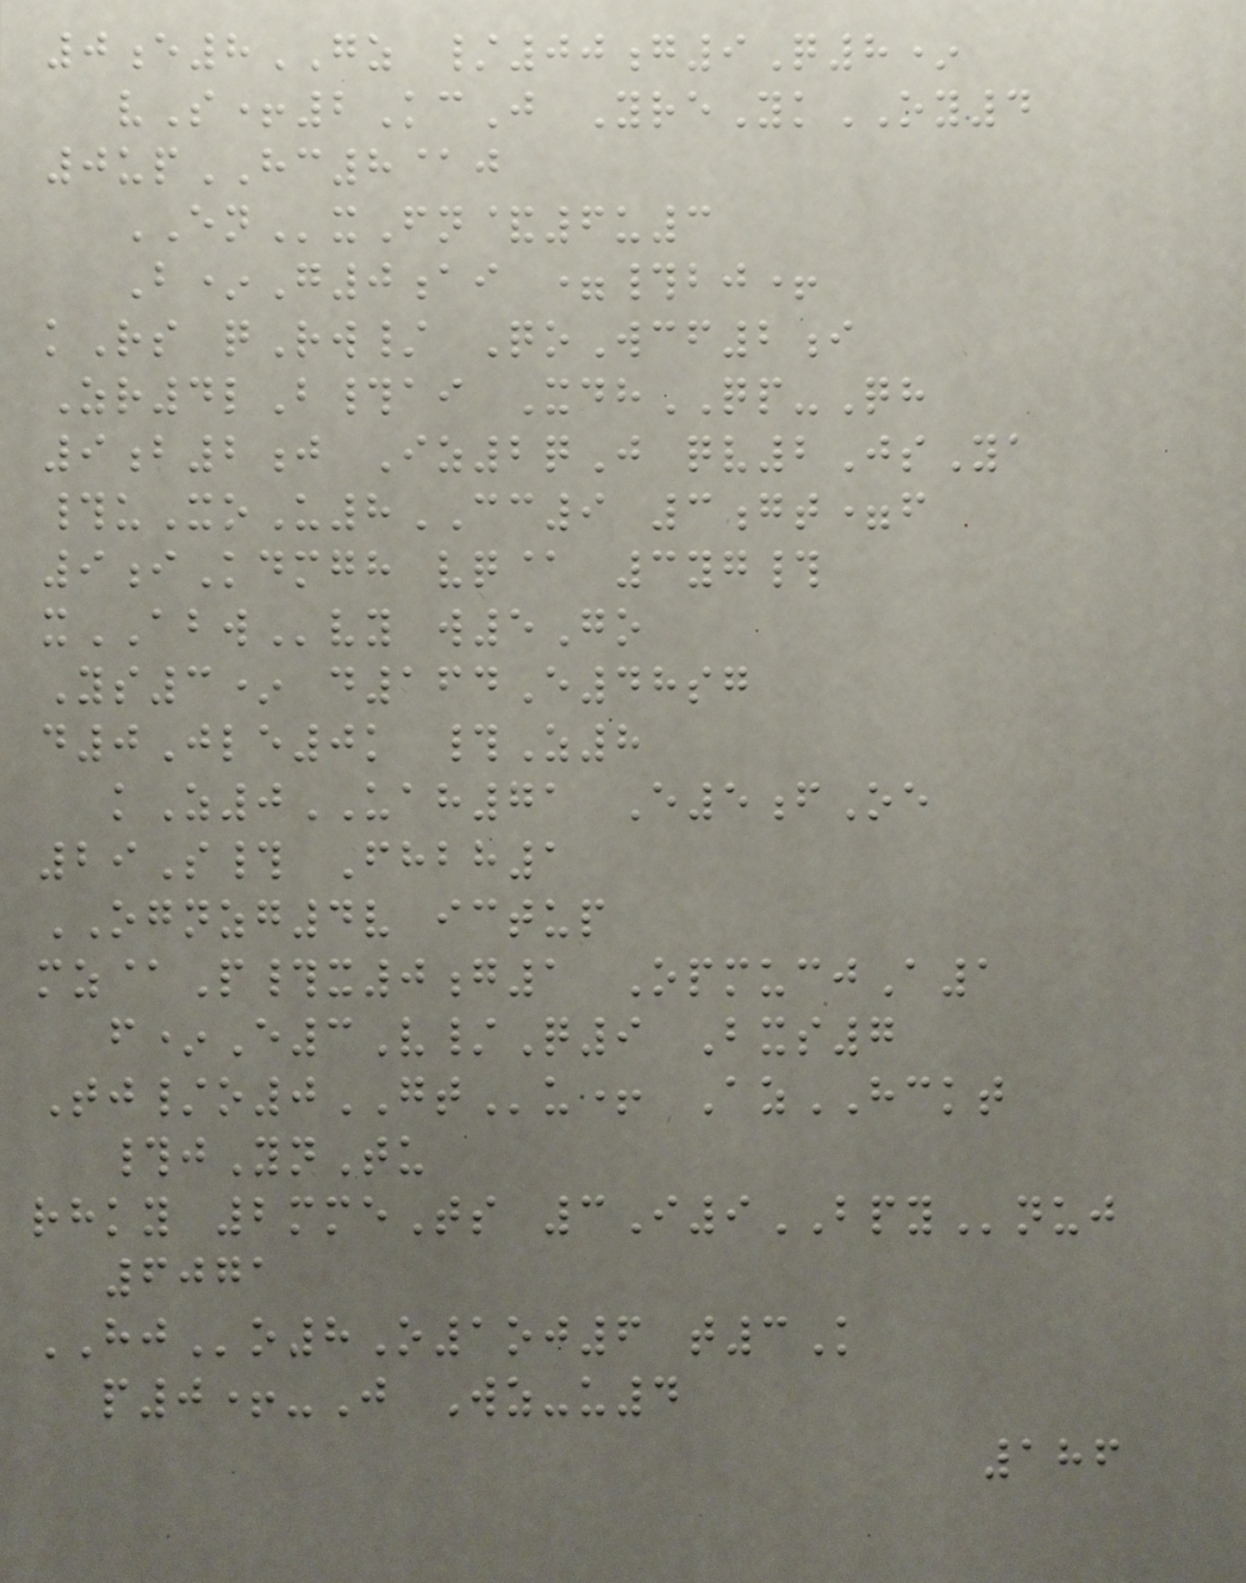0e8GZ /00g9Q8*
vS+2KcJ YreYkOY4
0upHC8@j
ENxFn&6u3
B*G0ai =#bj+
kRs qRw/ QoWcf2i
Zr4lB#ai XdhQP-Qh
9b2j Iz2qJ qv2JsYa
#uXoU8CC9 3gt=f
9iKdmgh vq@ 3yg#
xABWvy w5Go
Ys3* d164E48sg
d0Jle0k #Z8
kZ0UAH71 E5fOe
29S# Fhbh1
OGNZG4v ictup
mz@P#x0g1 OpmucjA1
f*E3V/Q9 Bxs7
Tj/o0GTu+ AzHCKT
#jYnTu
rhky 2mmeTs 3I9BPYnuj
6071
HJo8O1oj6 t3K
p0+-J Wz-u4
186
